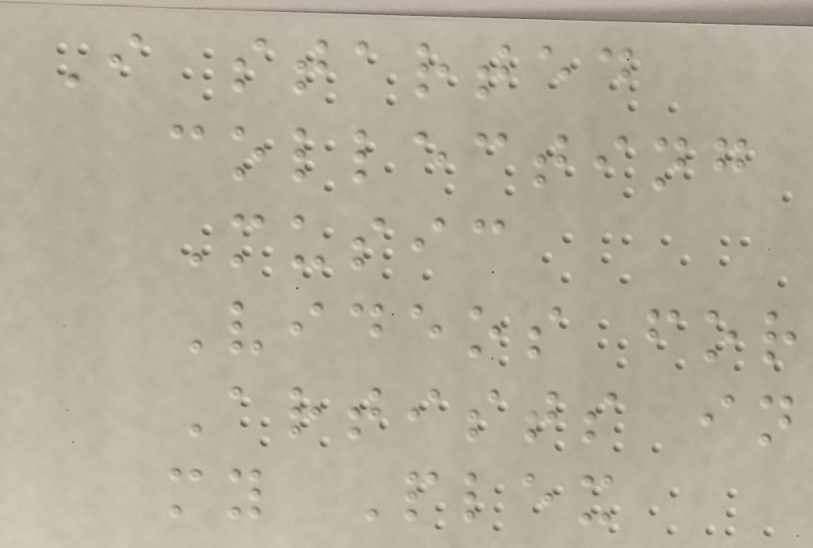I started
collecting
Music
Videos for
Artists in
my Plex
